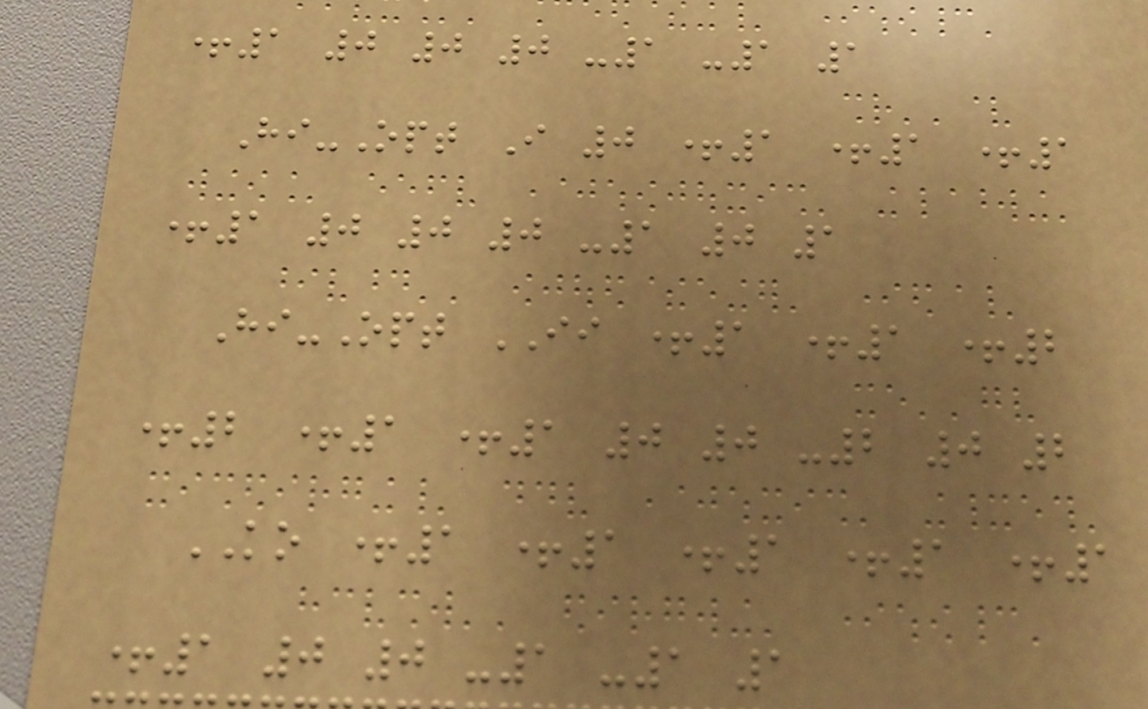+1 0 0 0 -1 -1 1
Hi-Opt I 0 +1 +1 +1
+1 0 0 0 -1 0 1
Hi-Opt II +1 +1 +2
+2 +1 +1 0 0 -2 0 2
KO +1 +1 +1 +1 +1
+1 0 0 -1 -1 1
